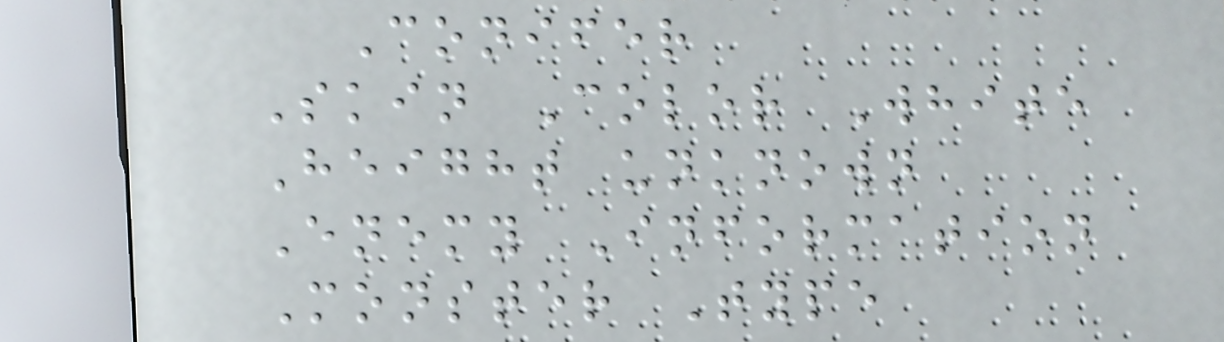Conifer
Skin Color White
Height unknown
Enemy Information
Monster Type
